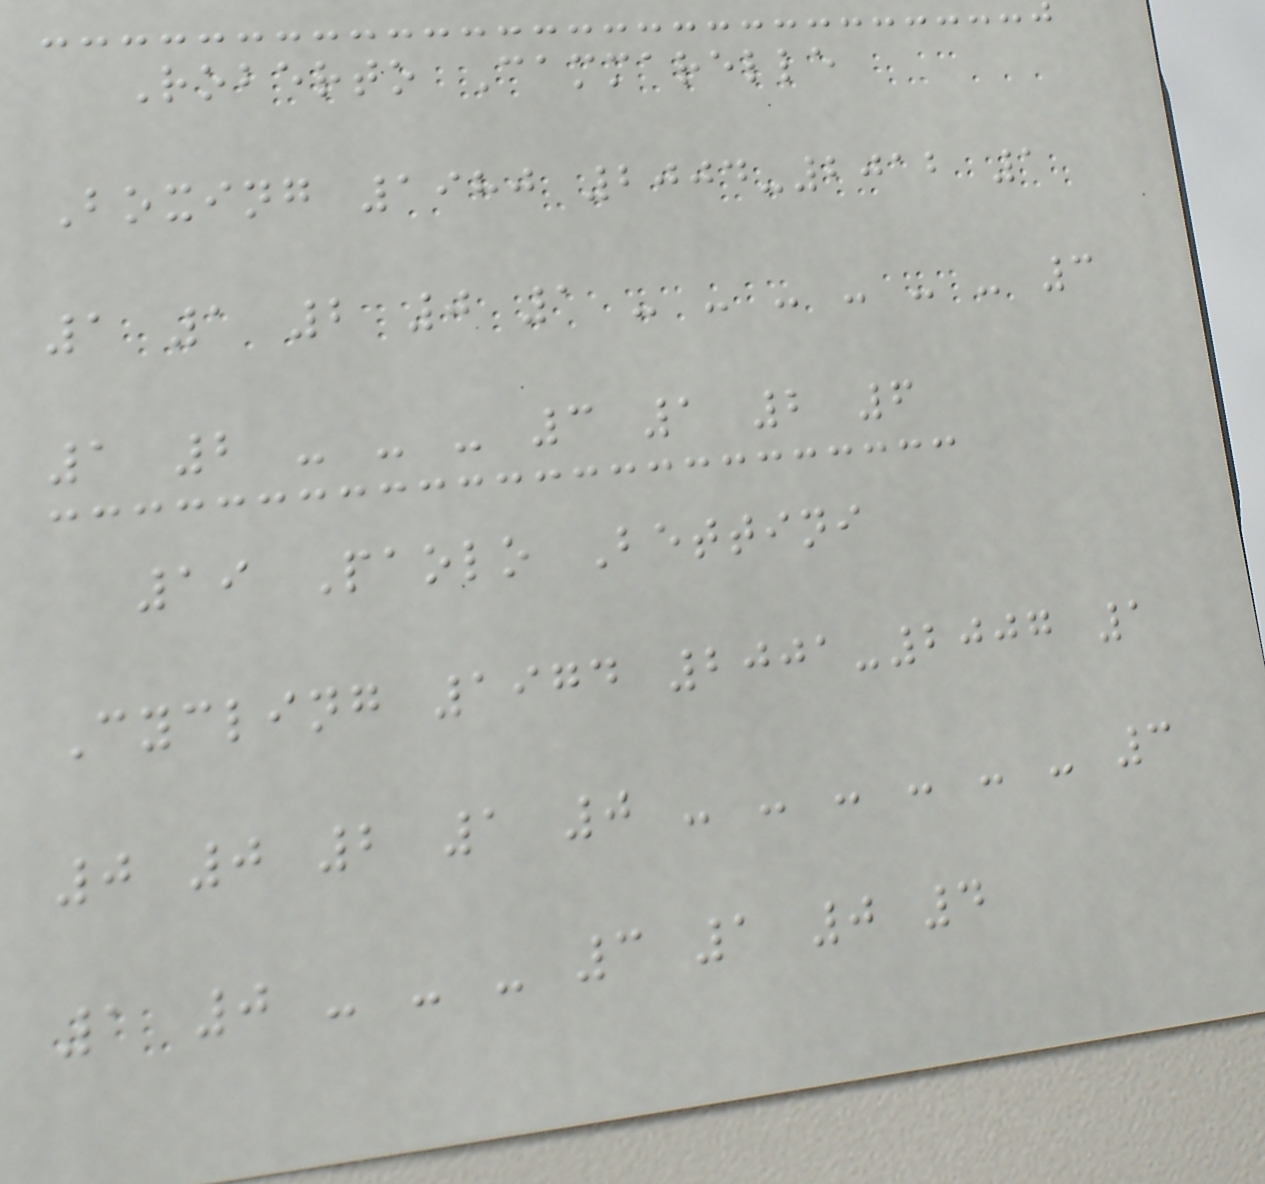Roberto Cammarelle
Boxing 1980 2004-2012 1
1 1 2 0 1 - - - - - - 3
1 2 - - - 3 1 2 6
19 Paolo Bettini
Cycling 1974 2001-2007 1
0 0 2 1 0 - - - - - - 3
1 0 - - - 3 1 0 4
